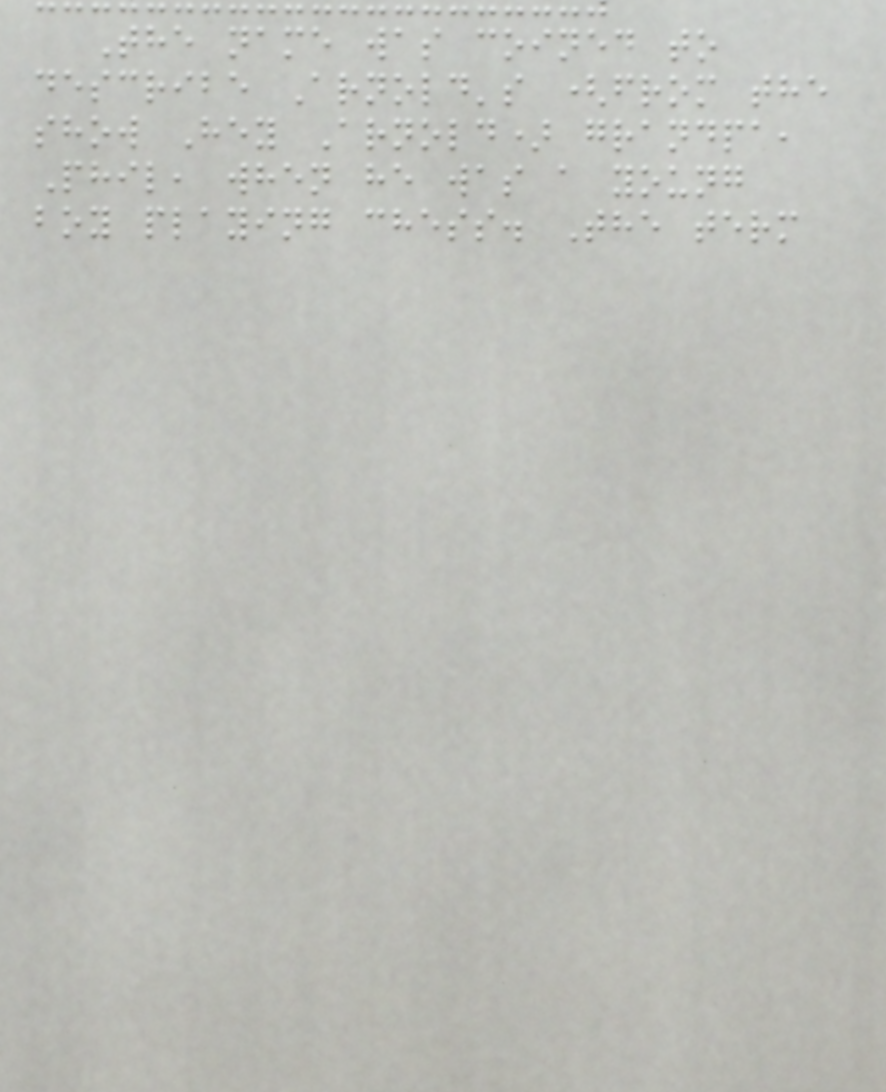The name was coined to
describe Arnold's (from the
show Hey Arnold) grandpa,
Phil, when he was a young
boy playing chess. The term
